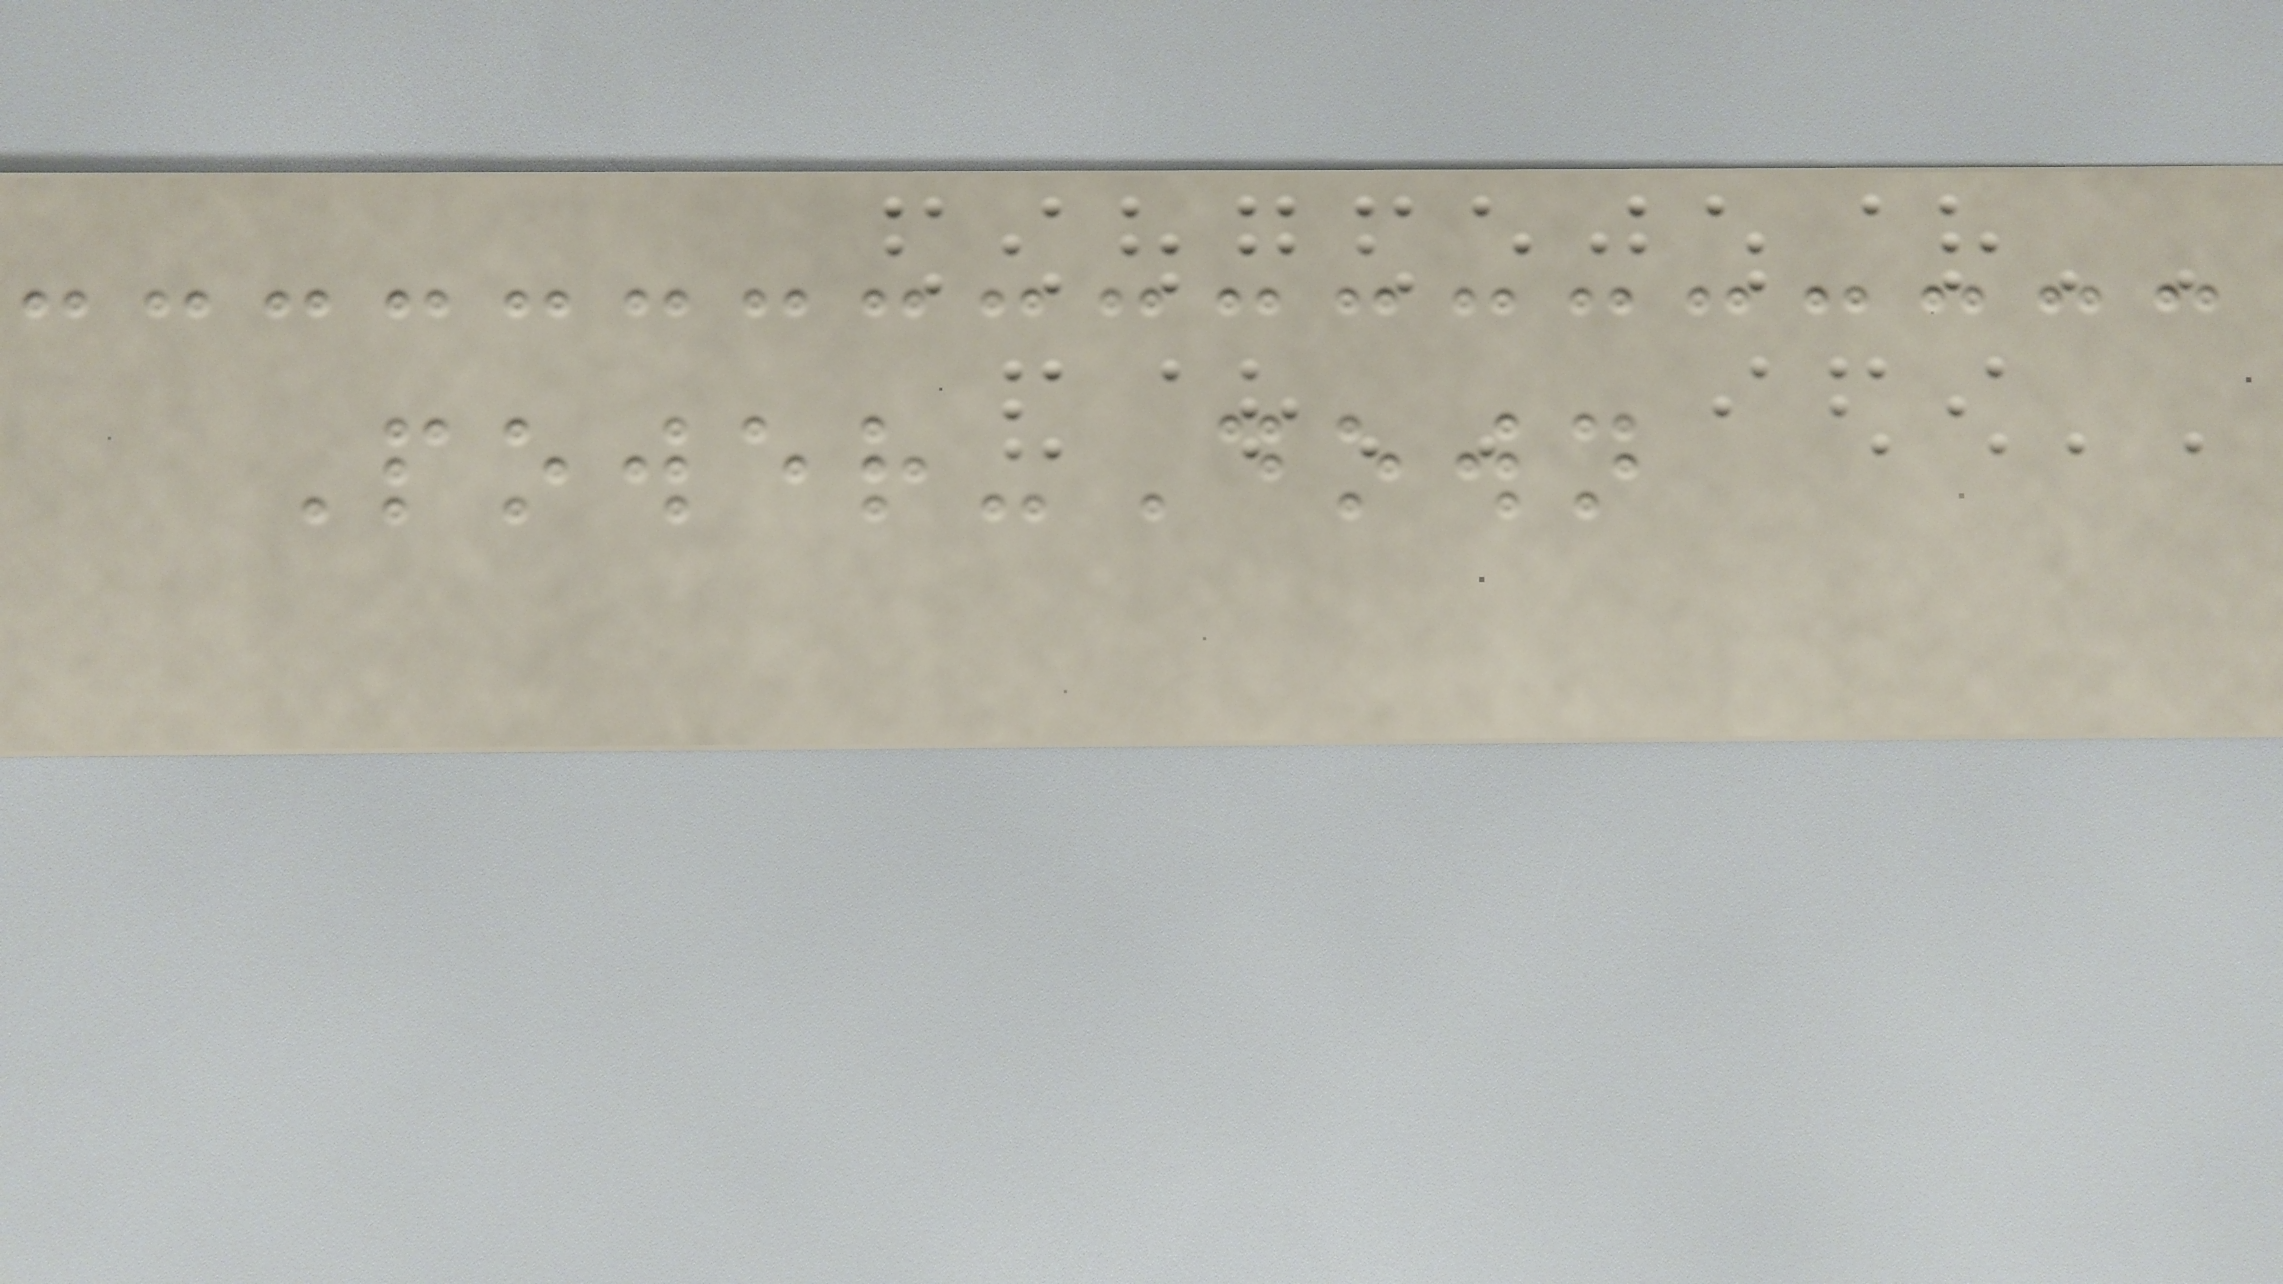Power-Down
